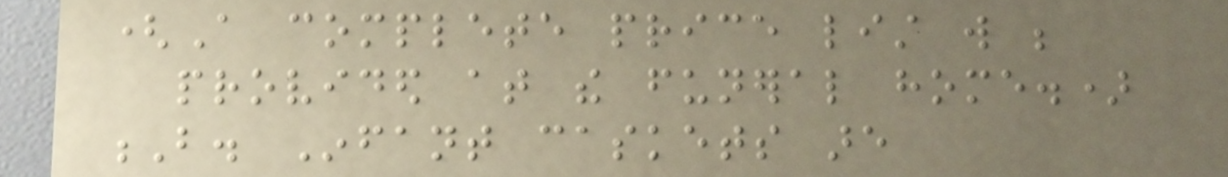(A complete price list will be
provided at the funeral home.)
B. Infant caskets are
